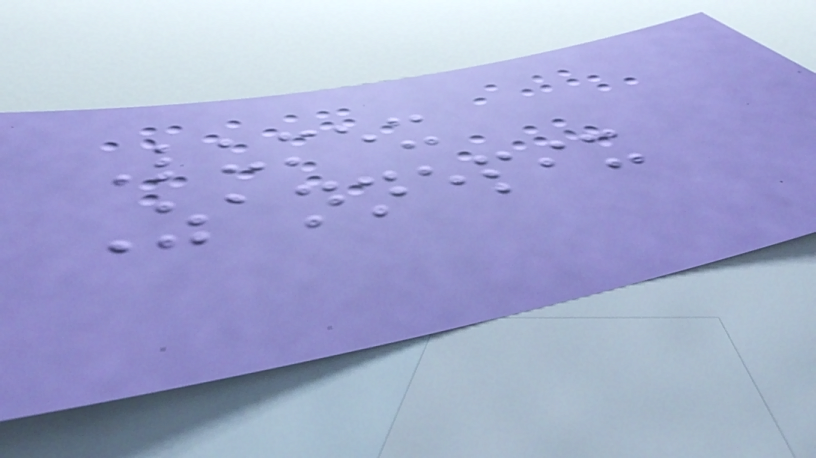Lumex
Zannepix
